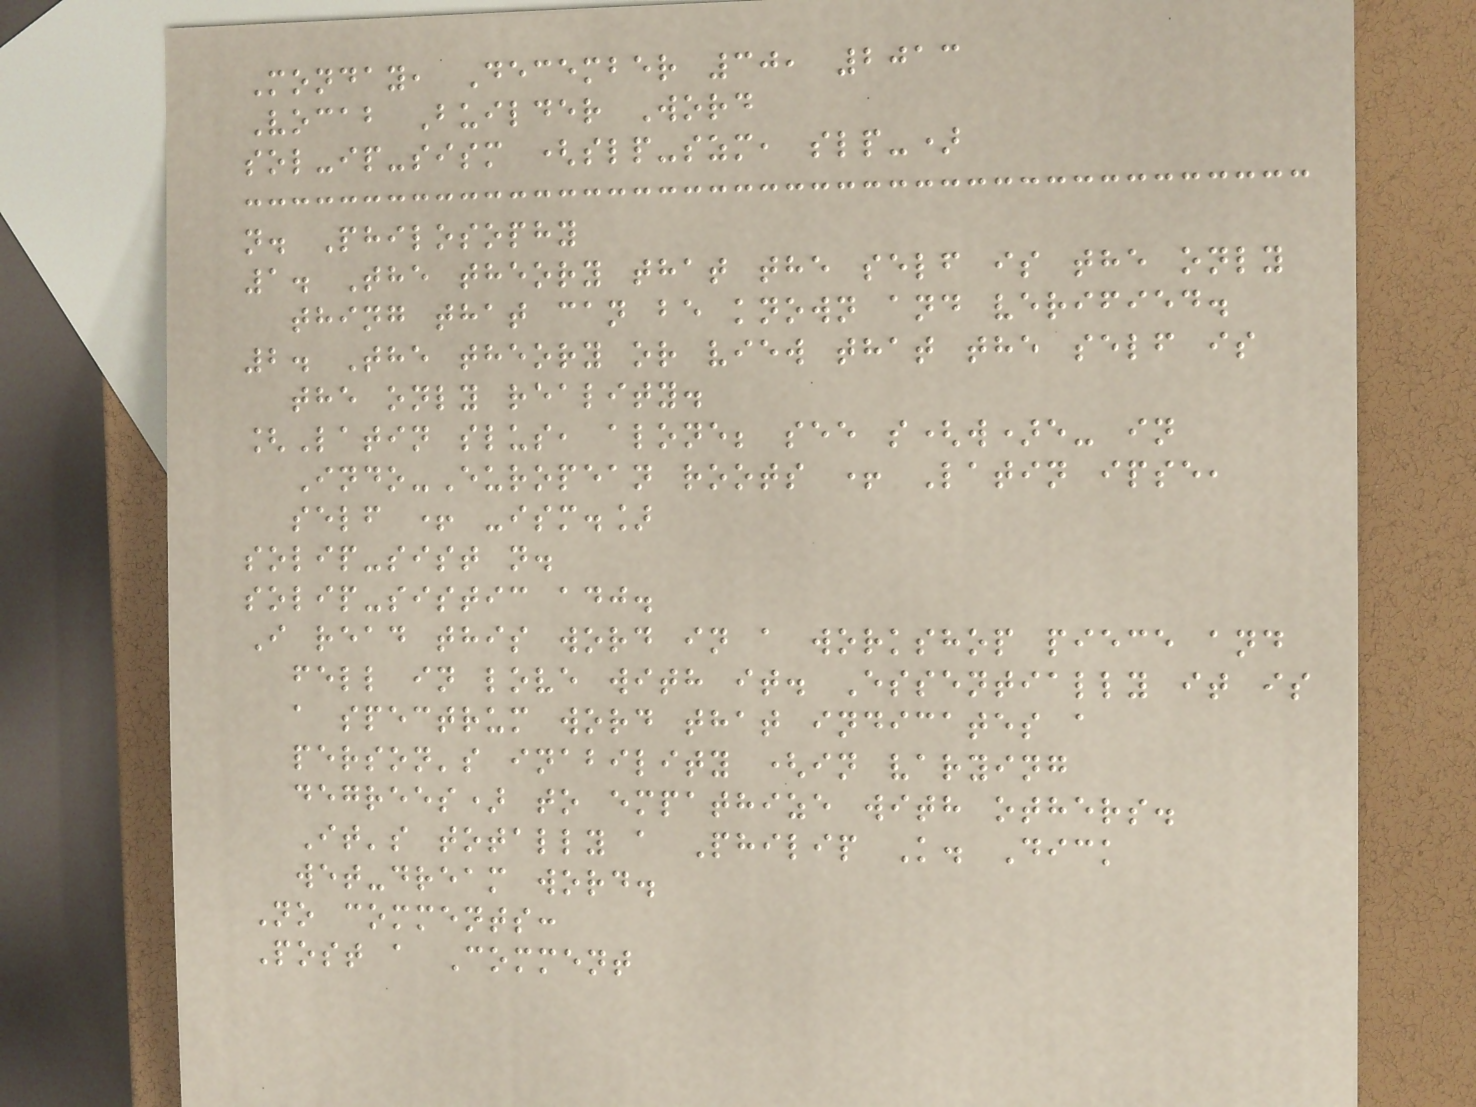Monday, December 30, 2013
Vocab Builder Word
sol-ip-sism (slp-szm, slp-)
n. Philosophy
1. The theory that the self is the only
thing that can be known and verified.
2. The theory or view that the self is
the only reality.
[Latin slus, alone; see s(w)e- in
Indo-European roots + Latin ipse,
self + -ism.]
solip-sist n.
solip-sistic adj.
I read this word in a workshop piece and
fell in love with it. Essentially it is
a spectrum word that indicates a
person's inability (in varying
degrees) to empathize with others.
It's totally a Philip K. Dick
wet-dream word.
No comments:
Post a Comment
